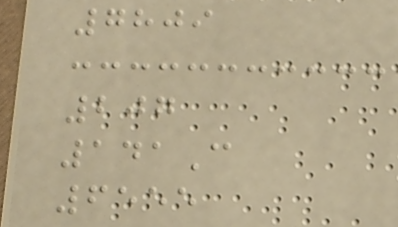7809
207
141C
6555
